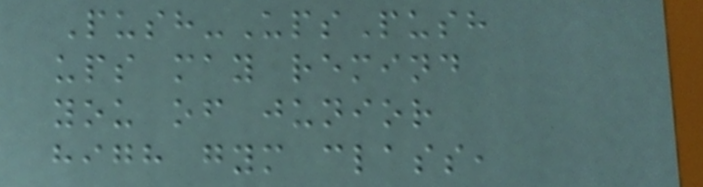Push-UpsPush
ups may remind
you of junior
high gym class,
